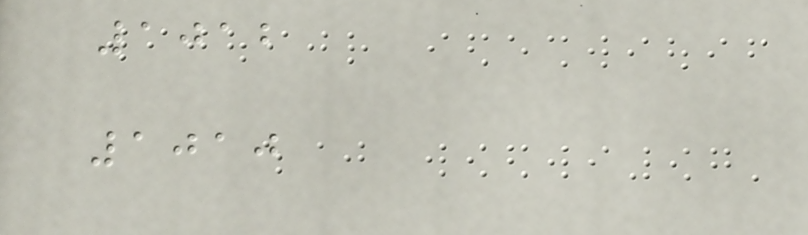1012
1010
